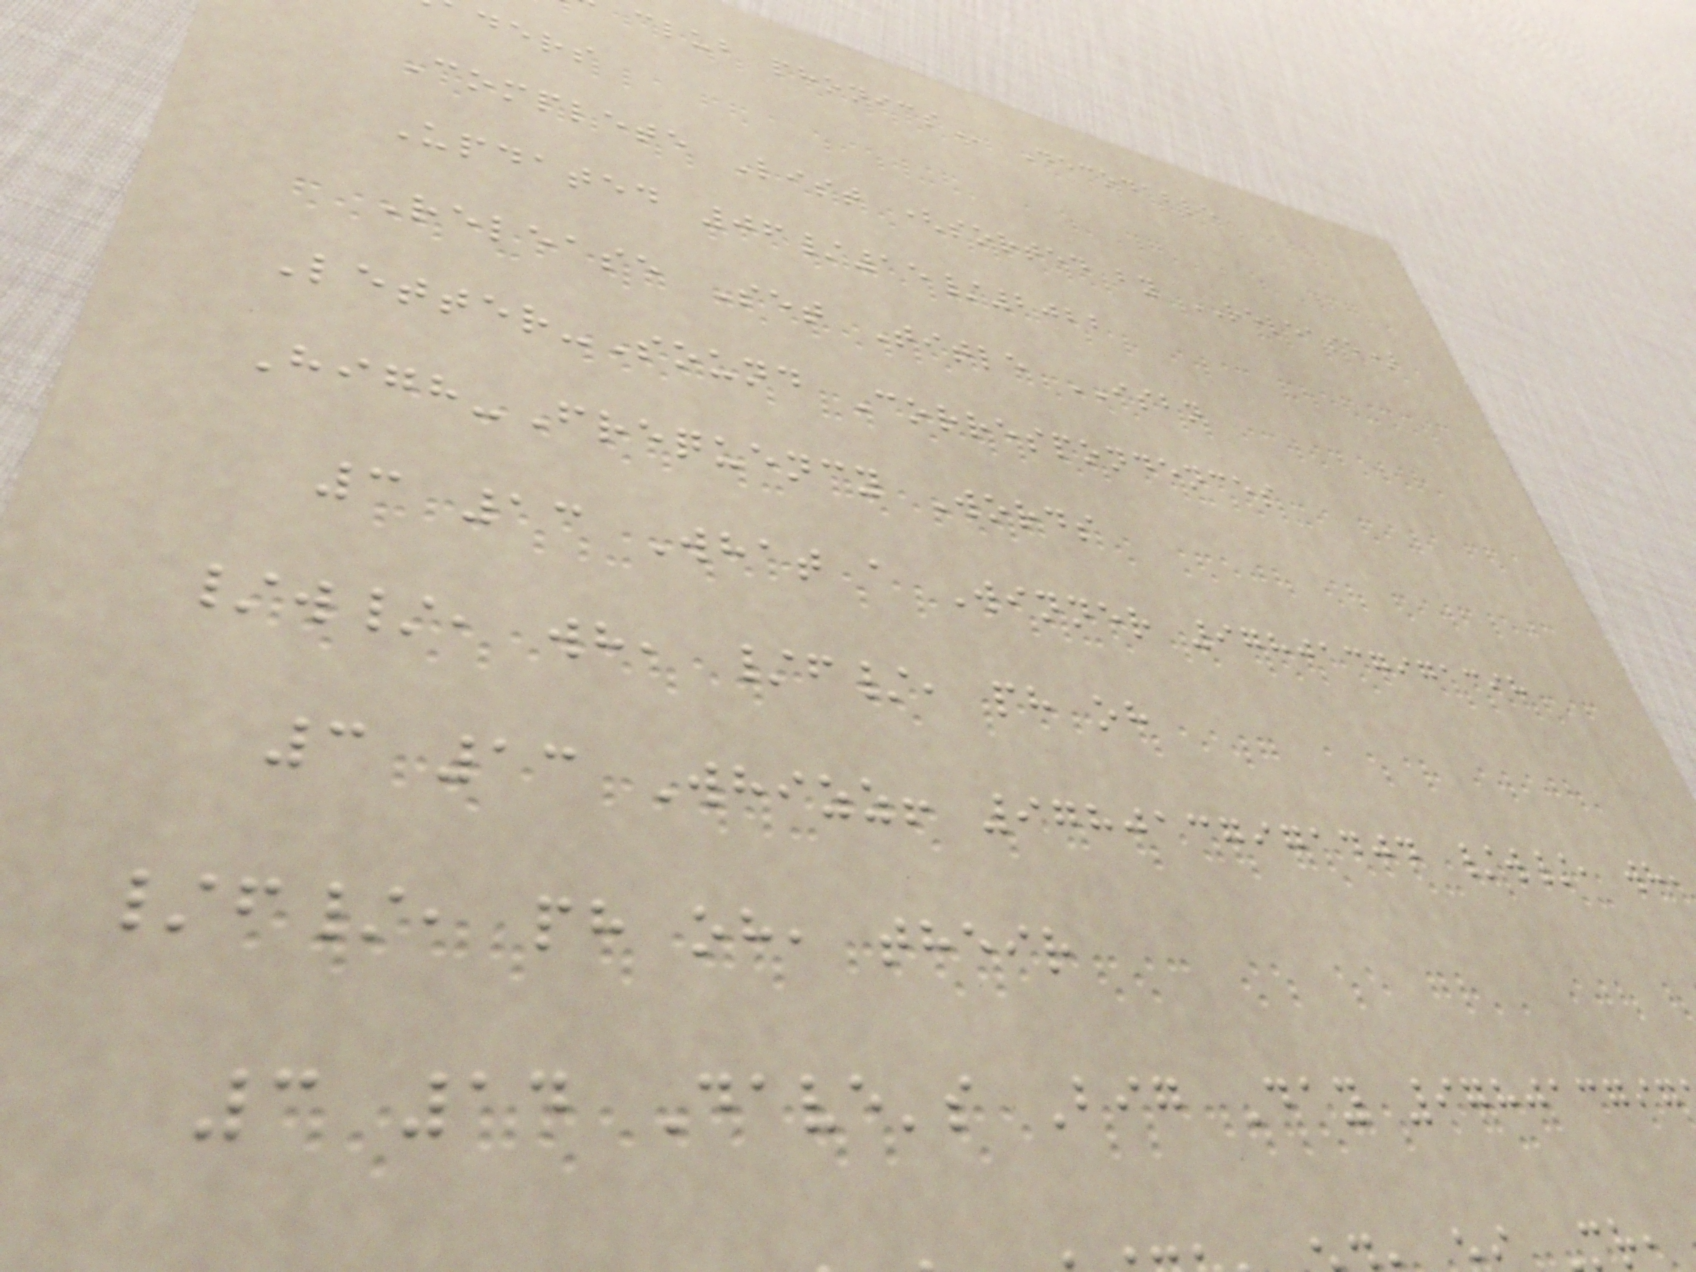ders
Complete List (sorted by RELEASE)
Updated 06/15/2022
Release Set Title ISBN
Letter-Sound Correspondences
High-Frequency Words
3 13 What a Winner 9780137971398
/w/, wh, /f/, ph oh
3 13 Whizz! 9780137971404 /w/, wh,
/f/, ph oh, their
3 14 Dave's Big Day 978013797
